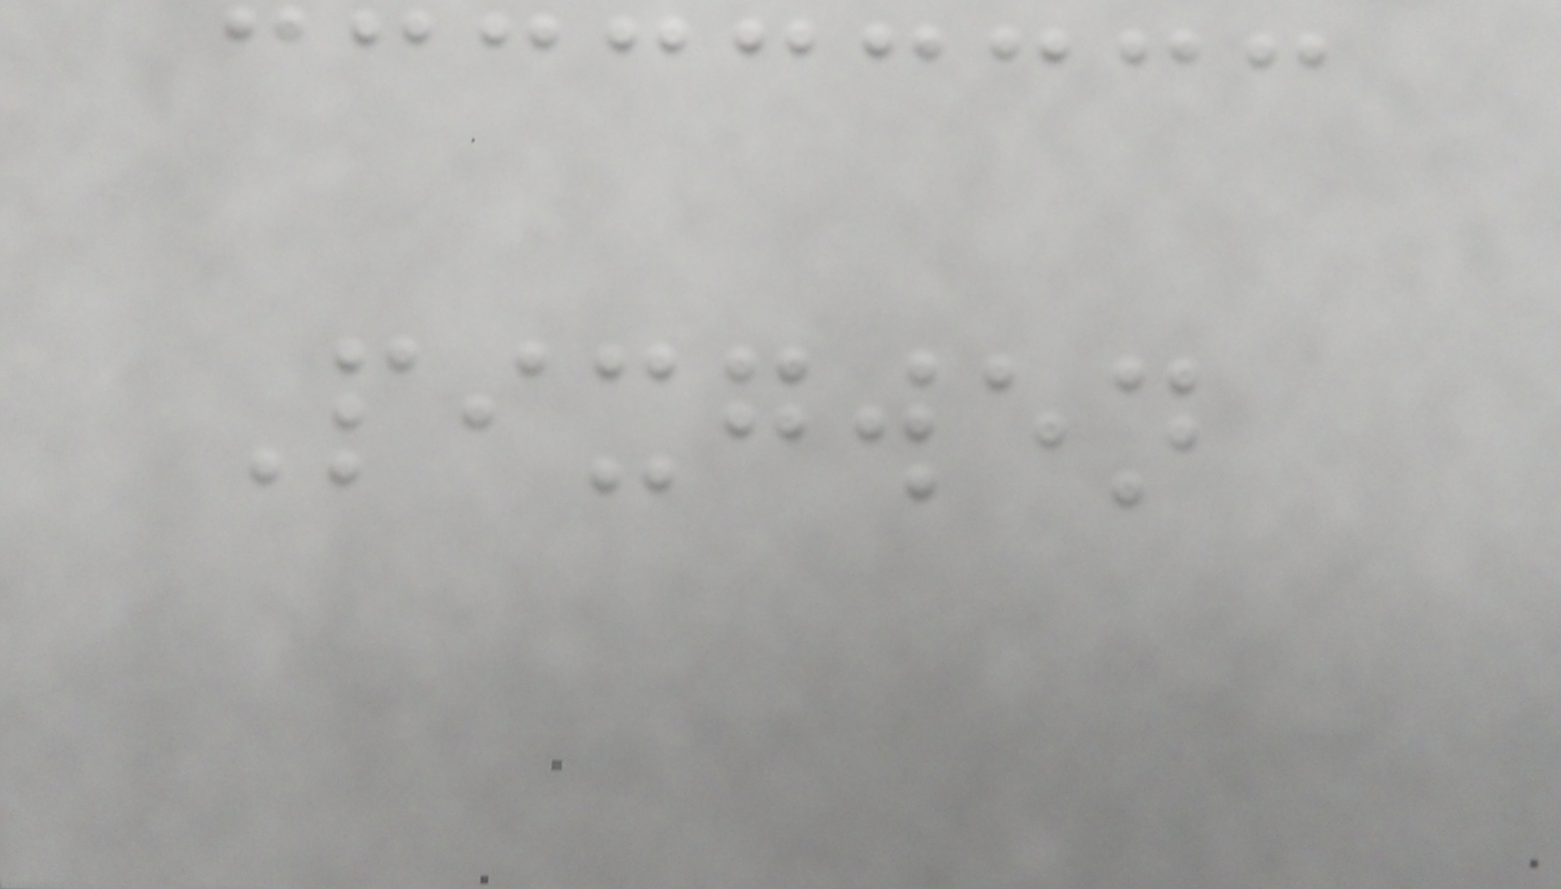Pixgwen
